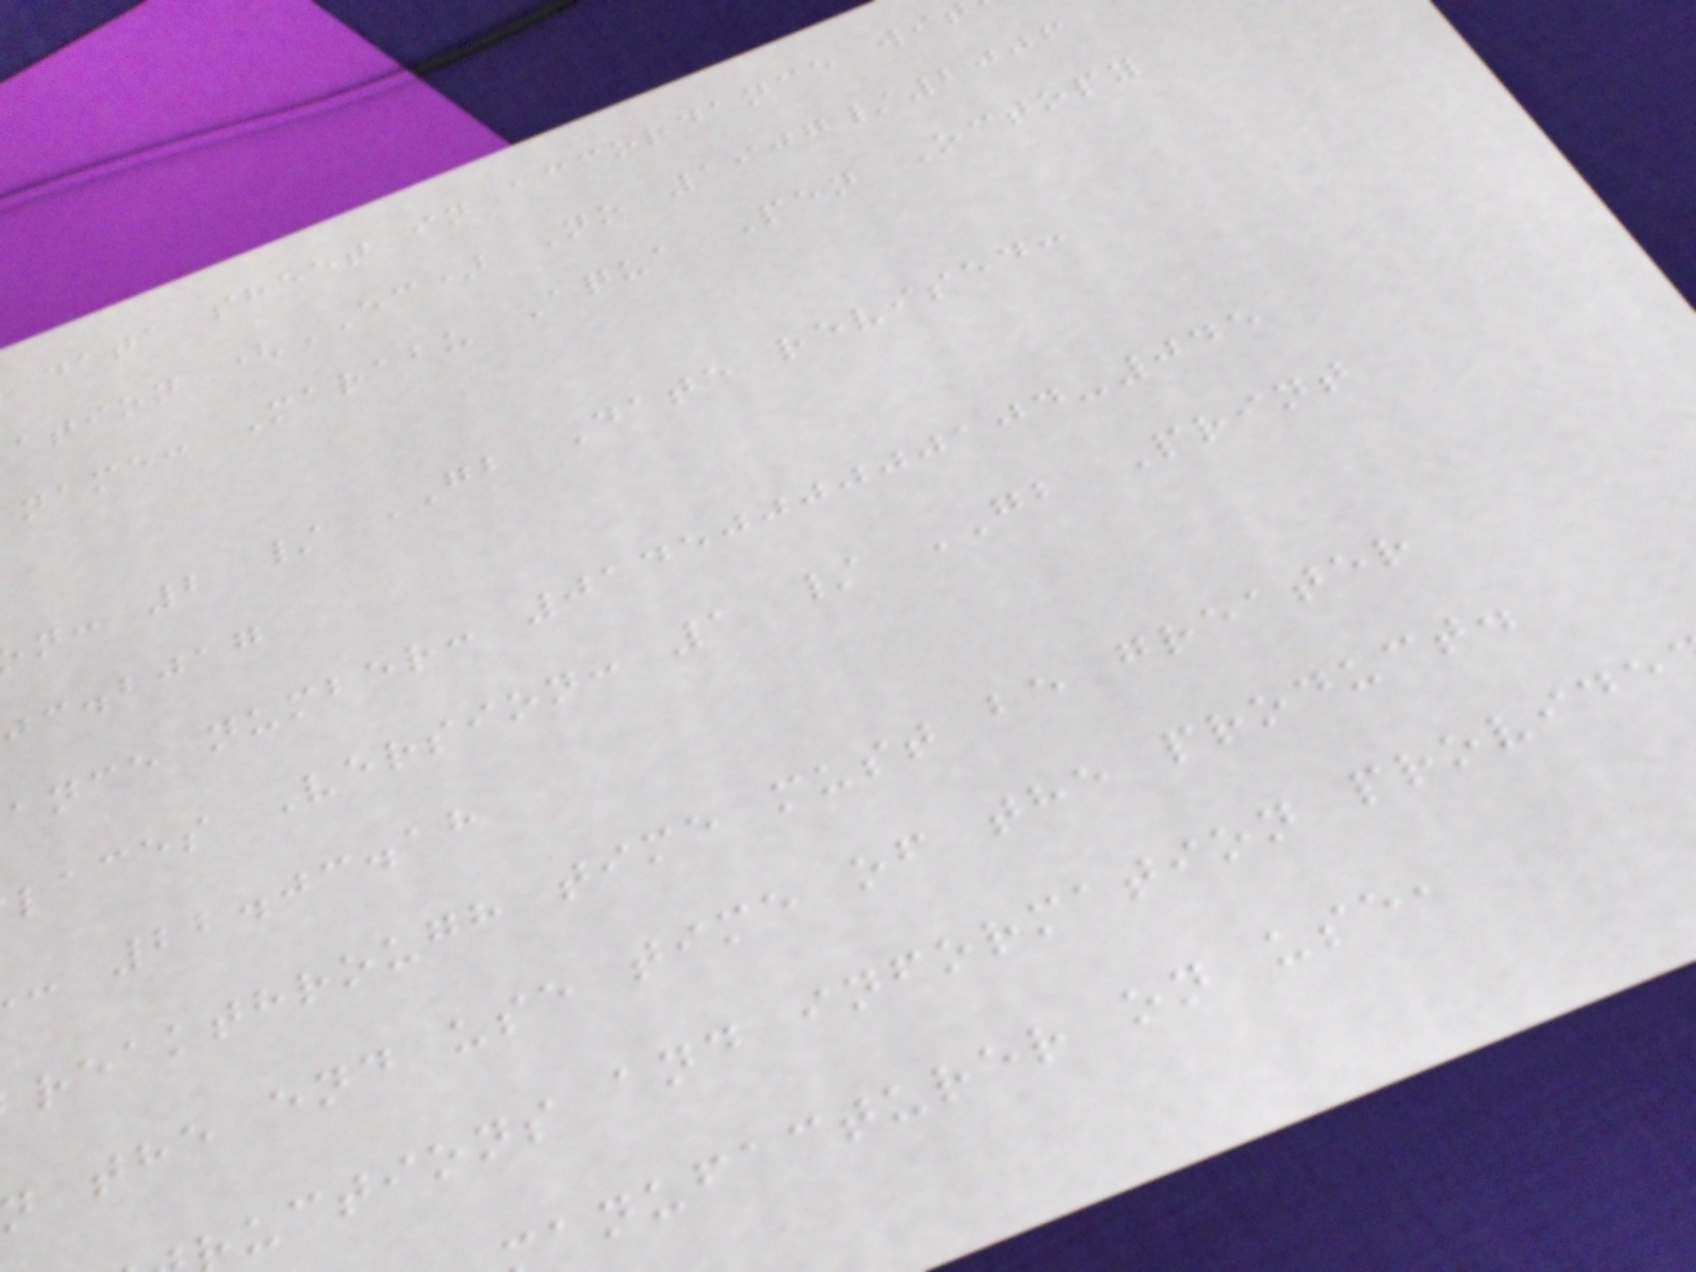data sheet in accordance wi
ation (EC) No 1907/2006
name: Marabu Aqua Pen Octopy
n: 2 / GB Date revised:
jc.bjag
ance number: 0145000000104-045
laces Version: 1 / GB Print
: 22.03.18
reakthrough time must be greater
the end use time of the product.
uctions and information provide
anufacturer on use,
